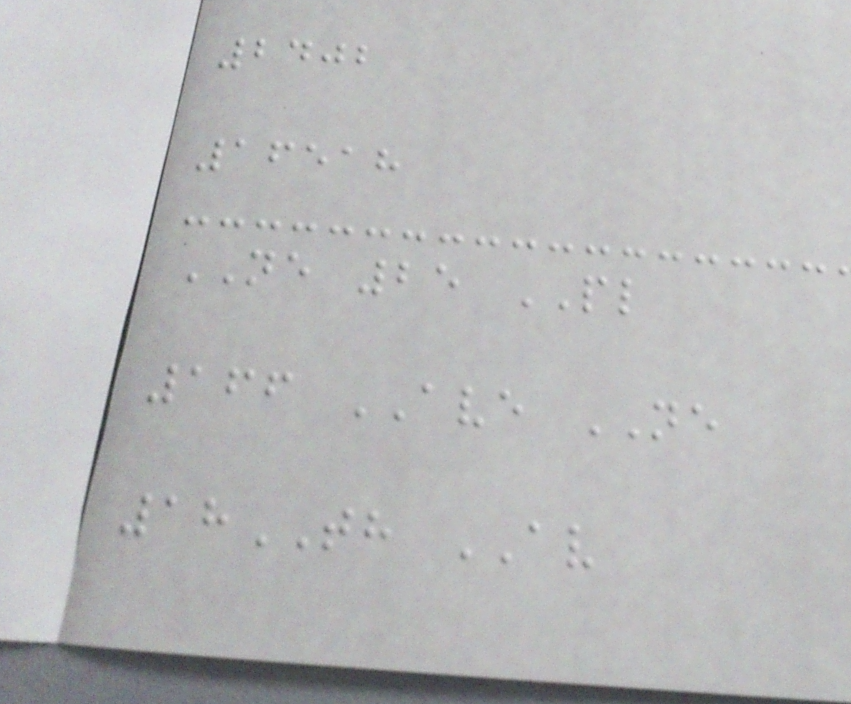2402
16518
NE 25 PL
166 AVE NE
18TH AV
